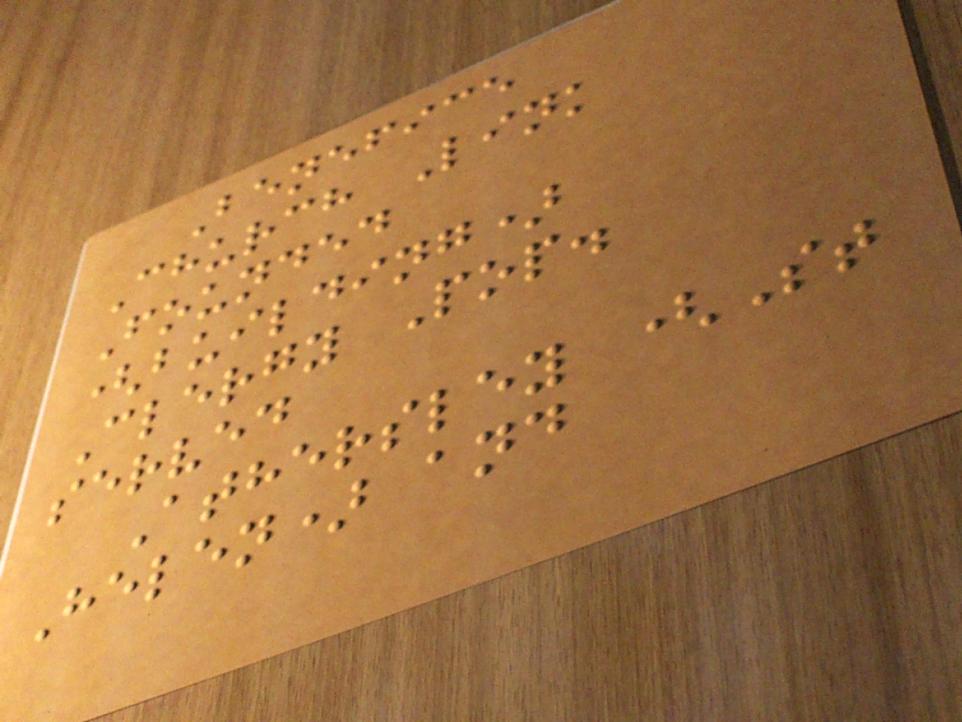Benefice
Church Link
Founded
(building)
Clergy Pop.
served
Athersley (St
Helen) and
